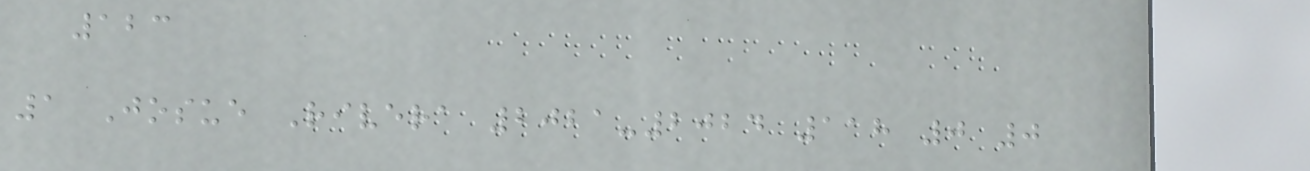123
1 Josue Rivera 2021-2024 118 0 0
